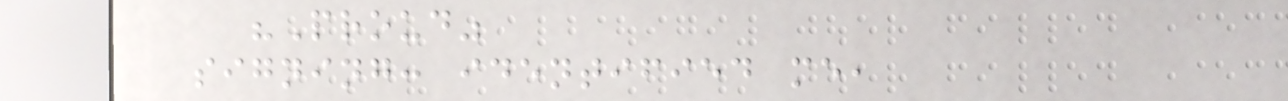"Proud"
signing: identified me,
